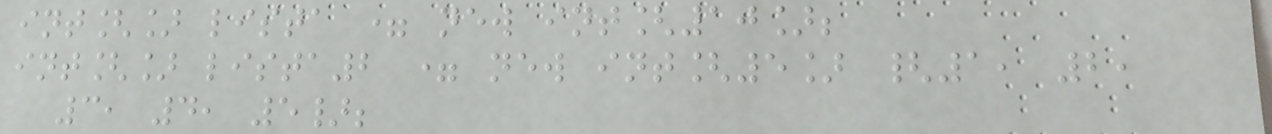int[] lista = new int[10];
int[] lista2 = new int[5] {1, 2,
3, 4, 5};
